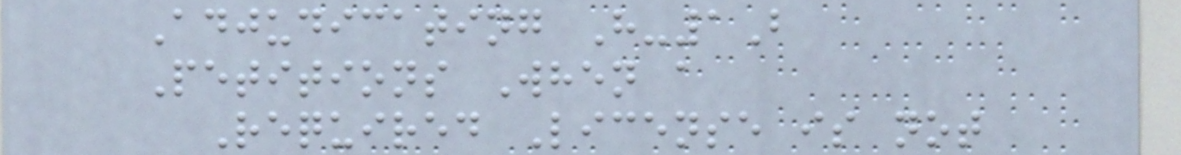Adjudicating H-1B
Petitions When a
Required License is not
